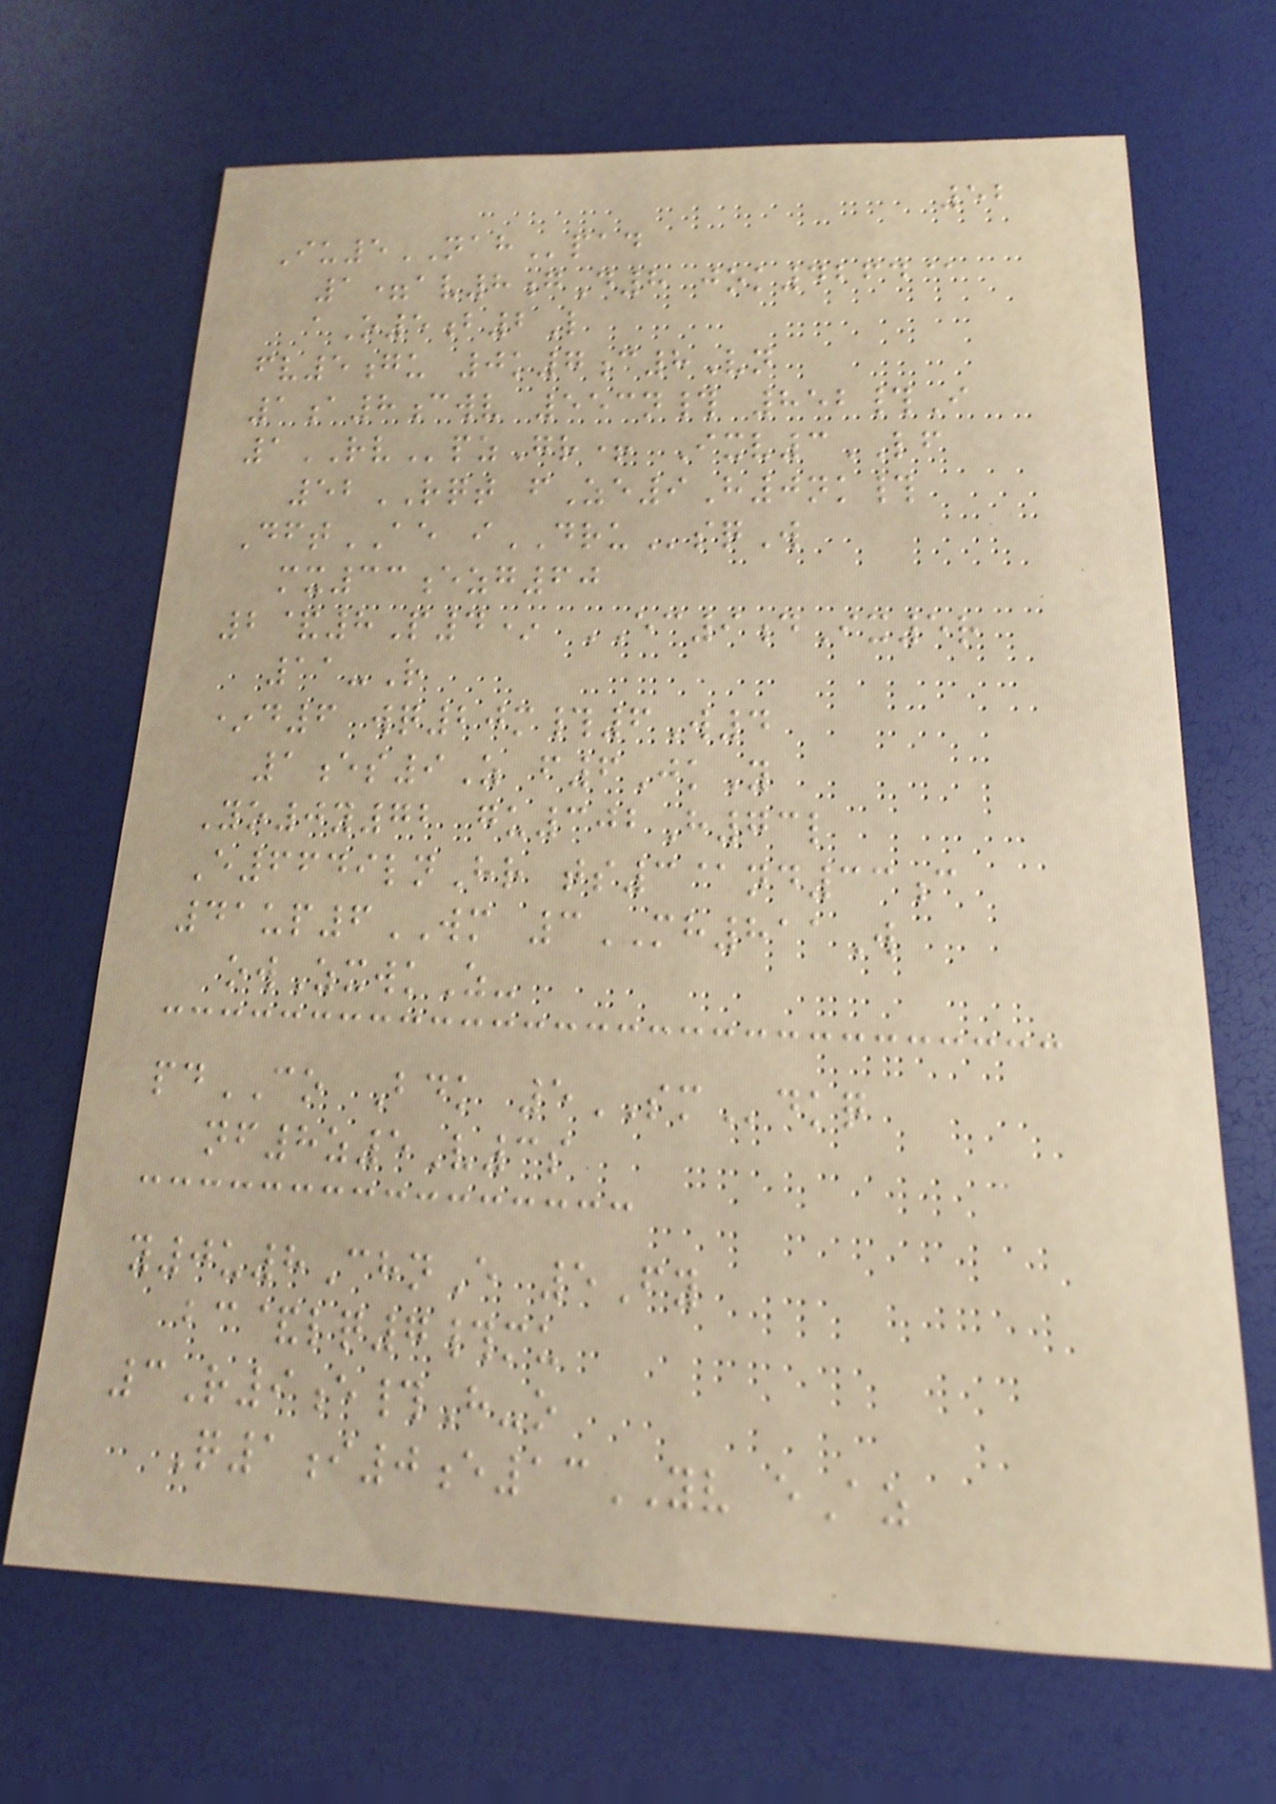52
Iu5NAHpad
1=av8gD8 jok4264@
aO5b2L
fv5gu 0k7c8Vn
1a8cwv 553n# 852#I
1RVpzGr+ Ixv3LF
52RQT fZe9H0nk#
DftAE iDRUsqW
mx33ezg60
2&8P4* EC9dIx5r
11-R
*d6 wq20m#6W4
1es9Z f6JkY
Yo0y72 gu302H73l
E6649lnHr ts3@nd33c
41up6WM 3MH811W
owZxwkZ-
pdCO Bdk 5SMdkq
nf8z5V3s
y0u8ChnE 5Fy
bc&lq7#mu
3R9e#H-o
Q1i0e13YV eAz
